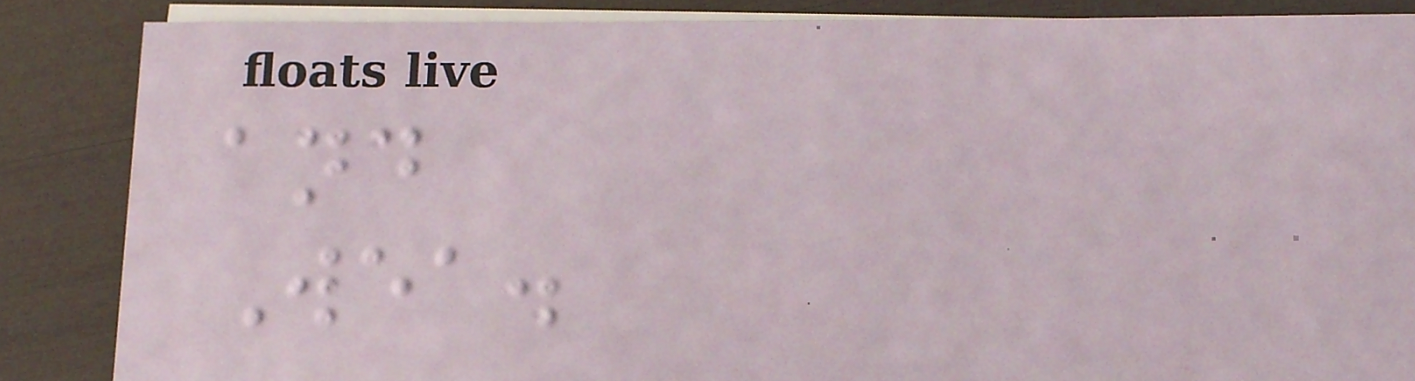and
Wea.
